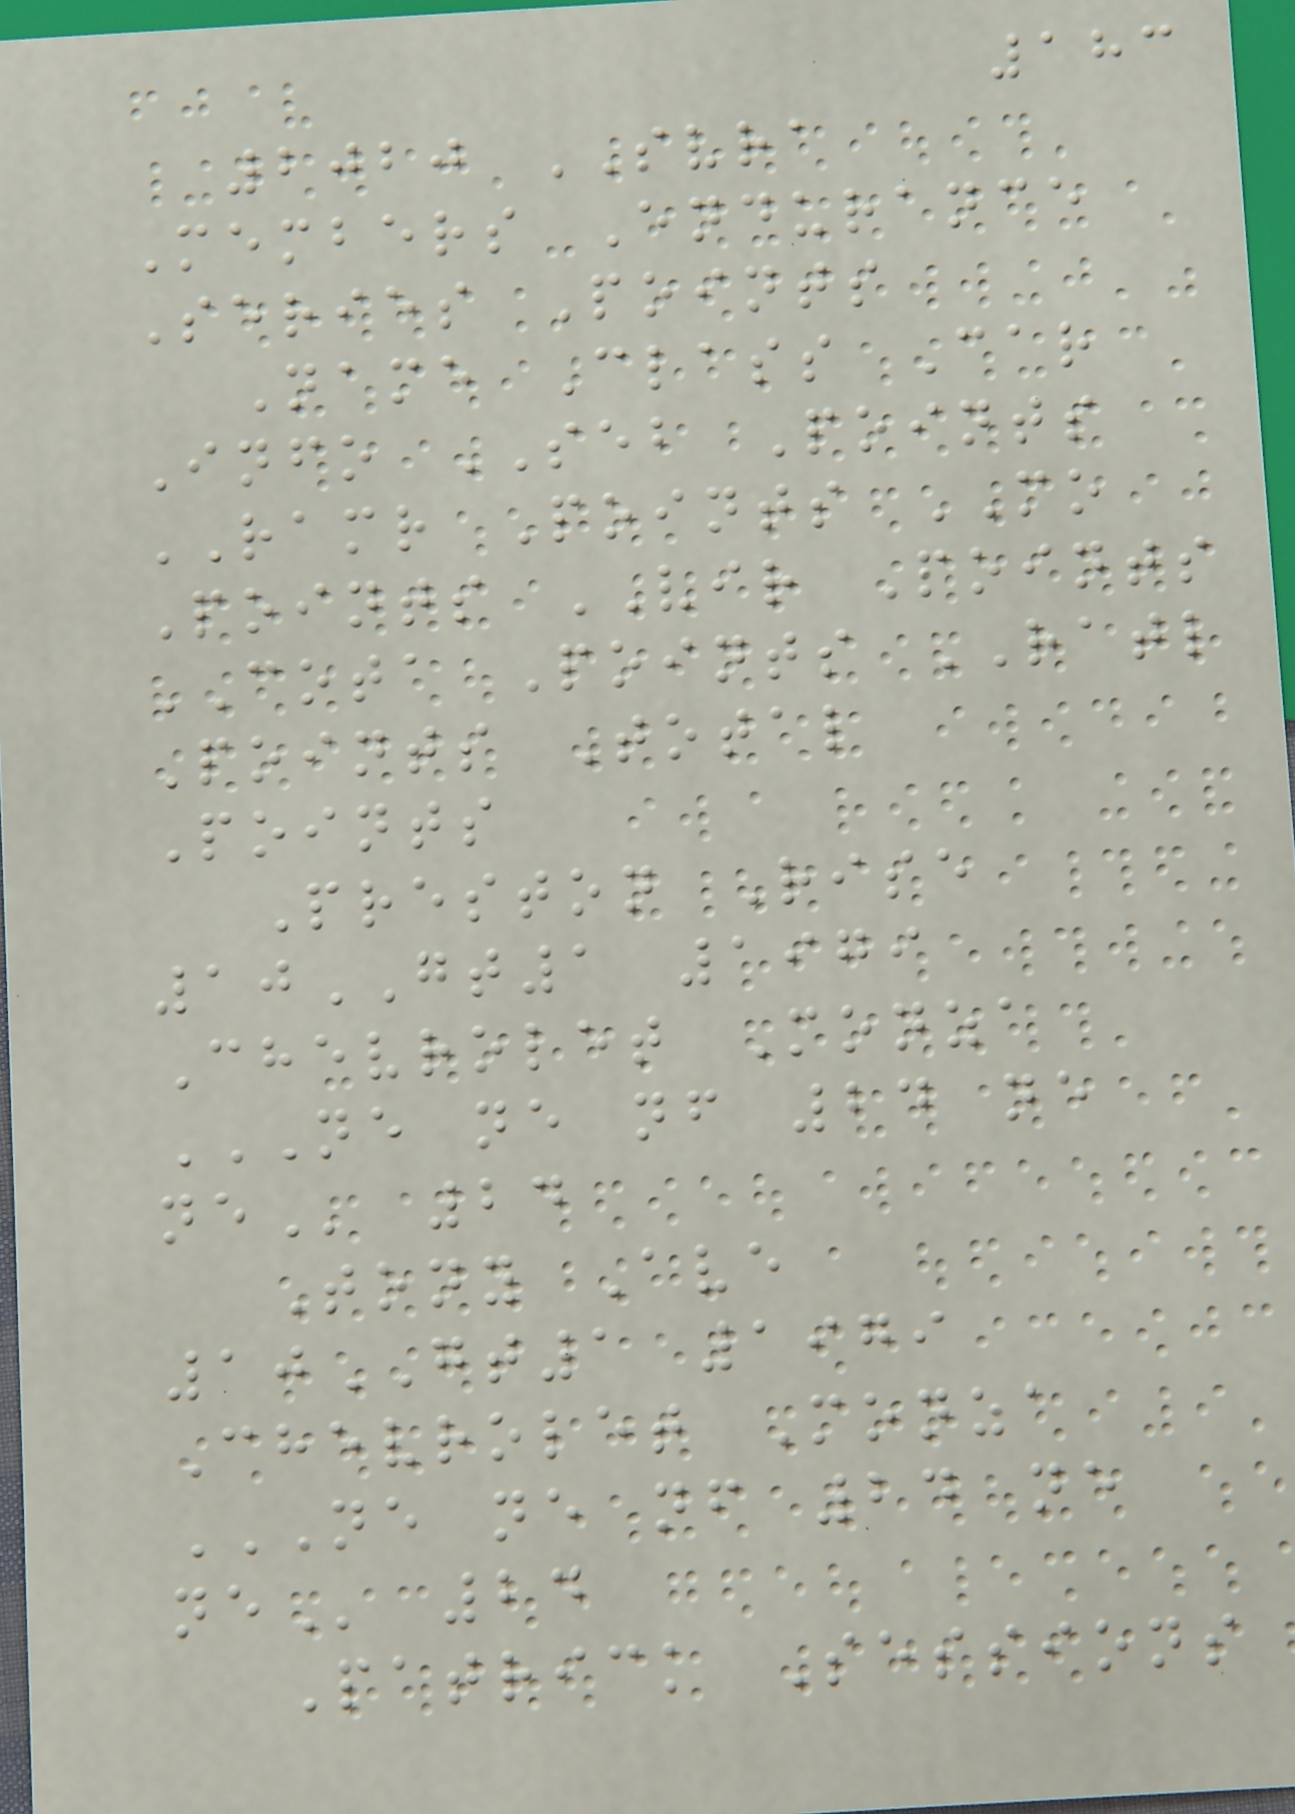183
2020 SVRA
Members Endurance
Series Points
Name Class Car
Info SEB Points
RAMR Points MO
Points VIR Points
COTA Points RATL
Points Total
Points
Preston Rise
10GT1 1979
Chevrolet Monza
NE NE NF 24 NE
NE 24
Tony Ave
10GT1 1979
Chevrolet Monza
NE NE NF 24 NE
NE 24
Patrick Sessions
